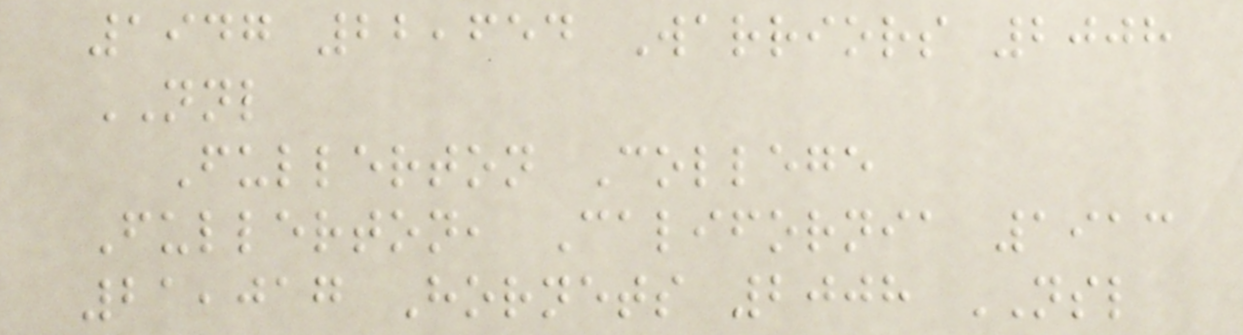1947 22,654 Warriors 2008
NNL
Fullerton College
Fullerton, California 1913
21,017 Hornets 2008 NSL
